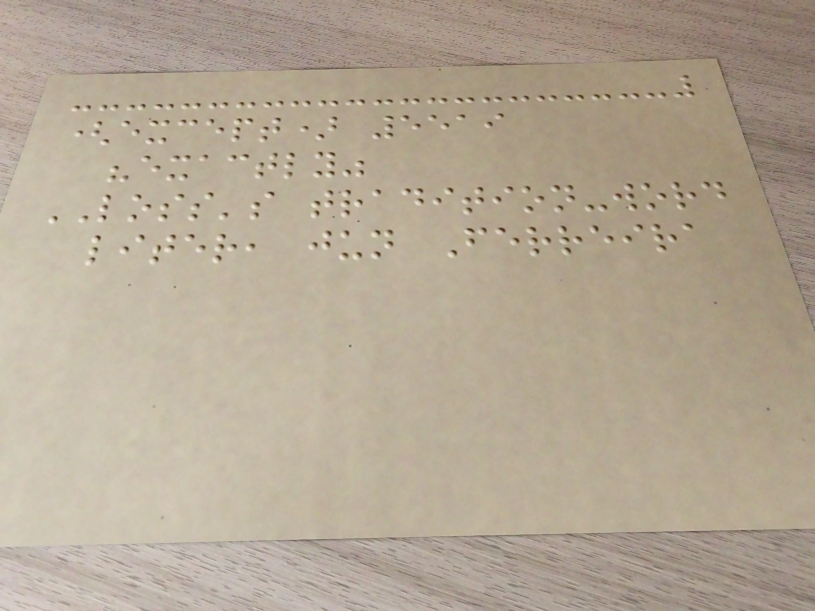(except) 5519
"exactly"
LOSS's tradition-word
liter, jun Ferreira
